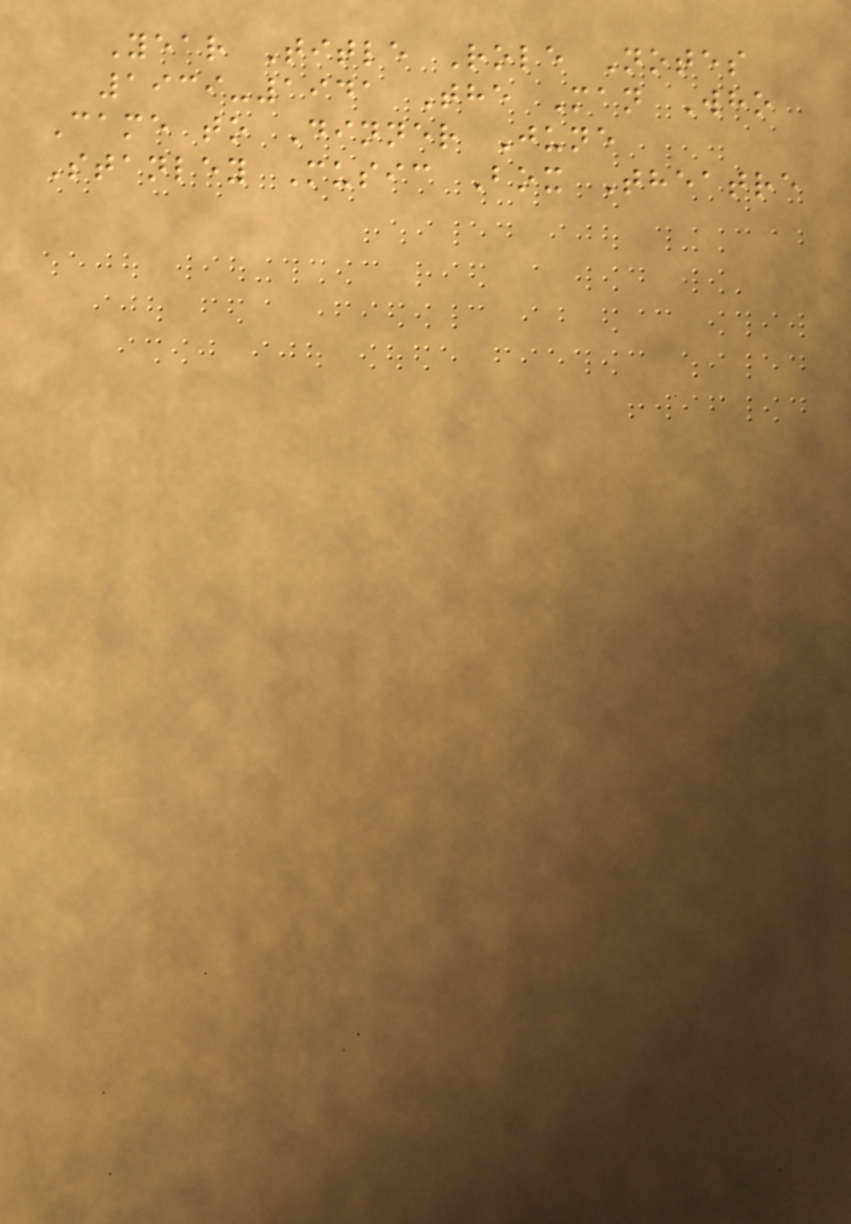Year Title Role Notes
1939-1941 The Man Who
Came to Dinner June
Stanley Music Box Theatre
